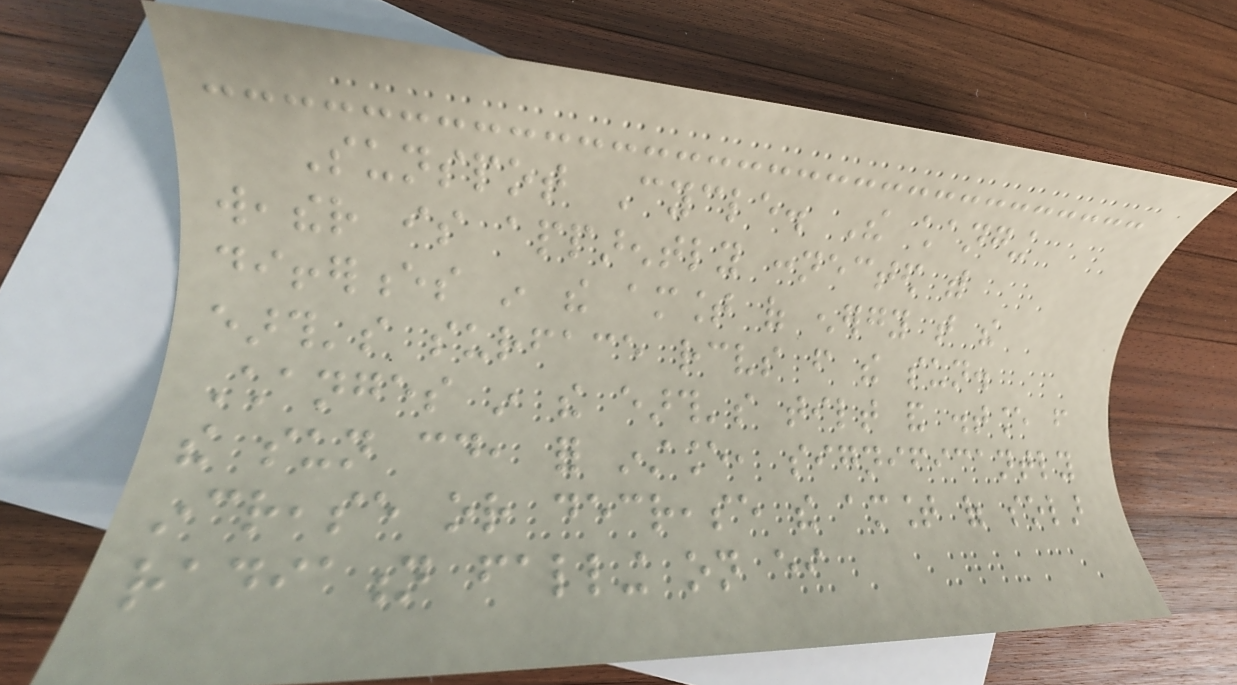Sunspot Cycle. The changing
weather is apparently connected with
differences in the amount of energy that the
earth's surface receives from the sun.
Changes in the earth's tilt and distance from
the sun could, for instance, significantly
increase or decrease the amount of solar
radiation falling on either
